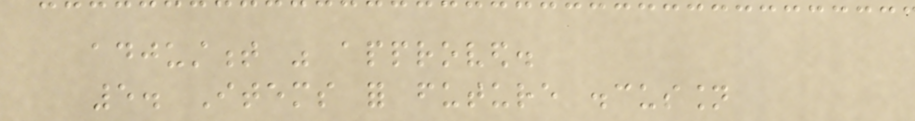adjustment was approved.
5. Items for future discussion
